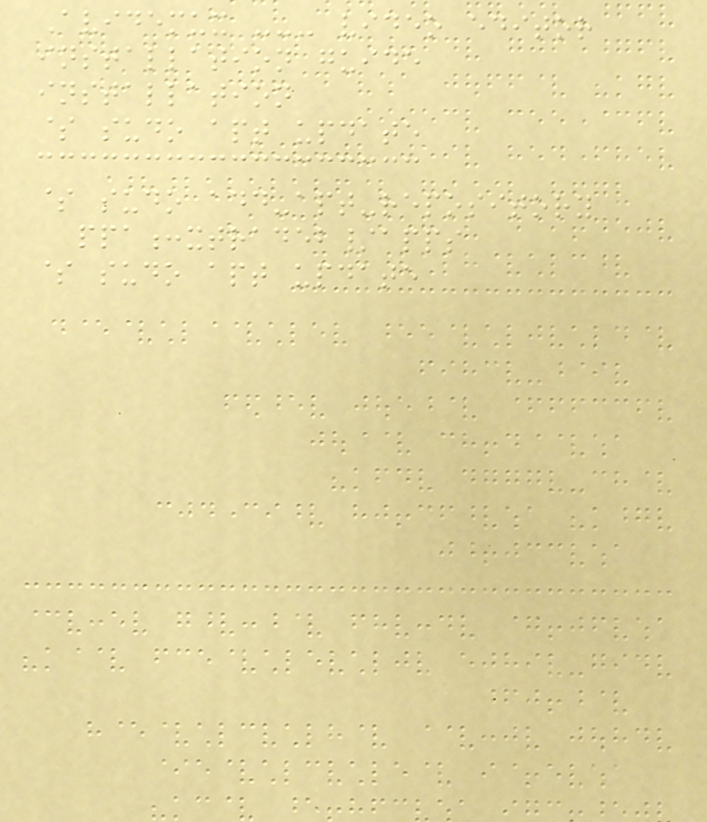Avidemux --- video editor
installation guide
installation
$ sudo apt update
$ sudo add-apt-repository
ppa:xtradeb/apps
$ sudo apt update
